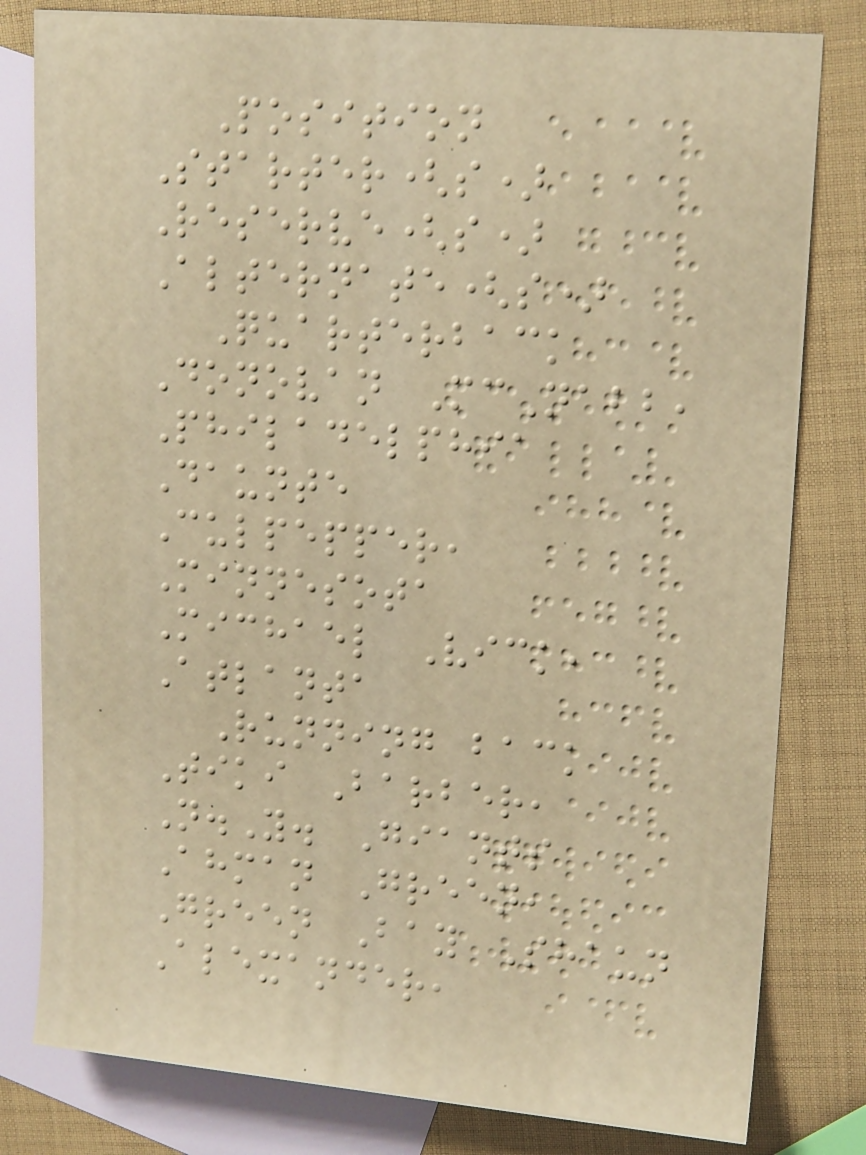Position
Starter(s)
Reserve(s)
Alternate(s)
Quarterback
Donovan McNabb,
Philadelphia
Daunte
Culpepper,
Minnesota
Michael Vick,
Atlanta
Running back
Tiki Barber,
N.Y. Giants
Ahman Green,
Green Bay Shaun
Alexander,
